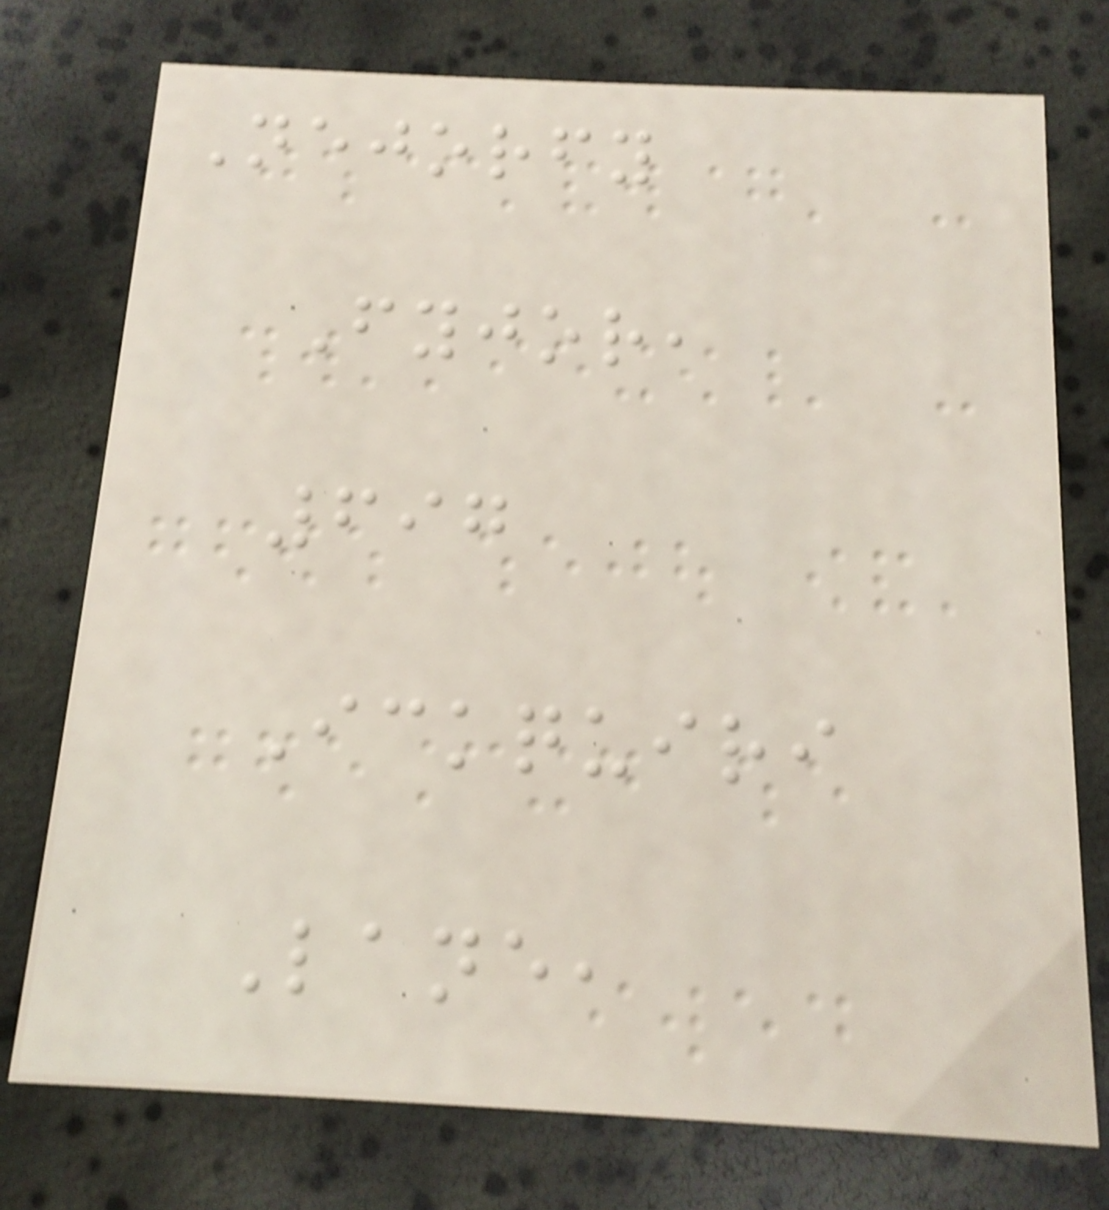Nejorfy
Fyjor,
697
Ickquiri
Lane,
